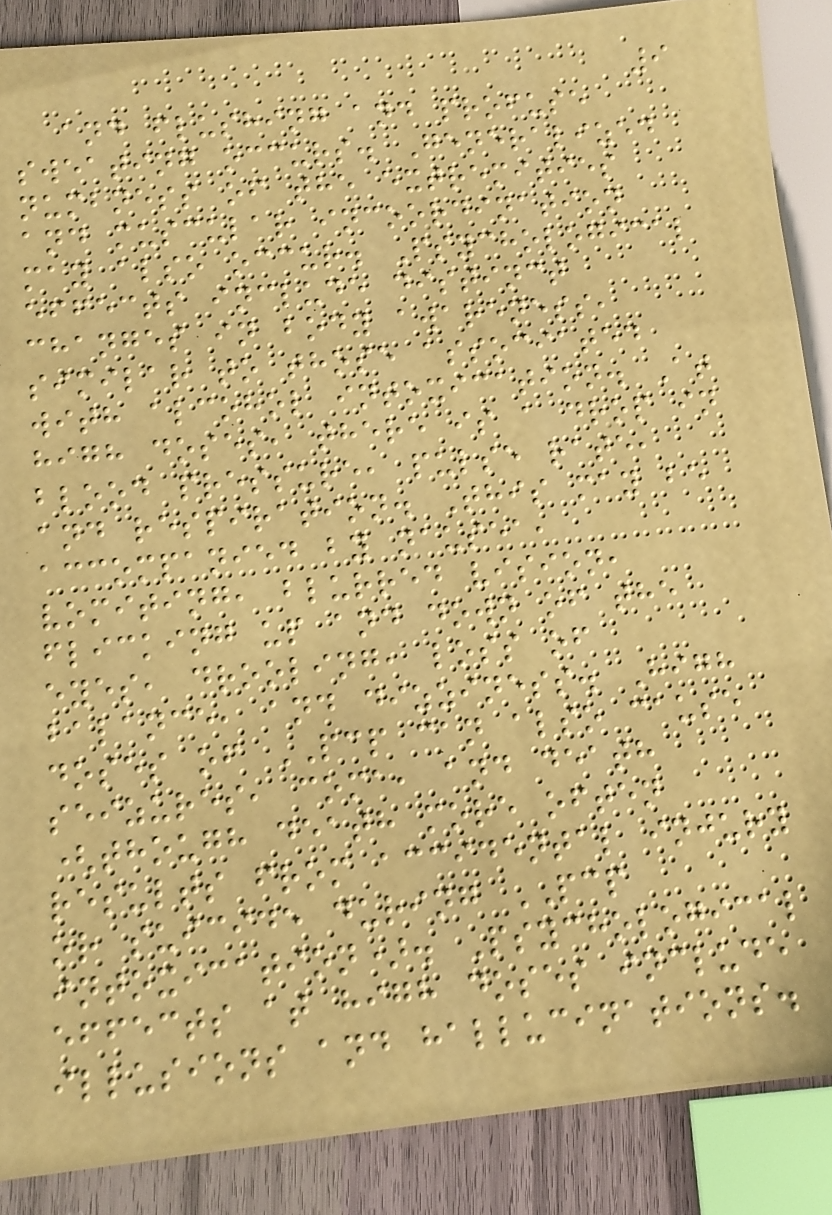9
and flushing and profuse
sweating occurs. Generalized
numbness of the extremities
and muscular incoordination
may also occur. Psychological
effects include distinct
changes in body awareness,
similar to those associated
with alcohol intoxication. At
high doses, there is a drop in
blood pressure, pulse rate,
and respiration. This may be
accompanied by nausea,
vomiting, blurred vision,
flicking up and down of the
eyes, drooling, loss of
balance, and dizziness. High
doses of PCP can also cause
seizures, coma, and death
(though death more often
results from accidental injury
or suicide during PCP
intoxication). Psychological
effects at high doses include
illusions and hallucinations.
